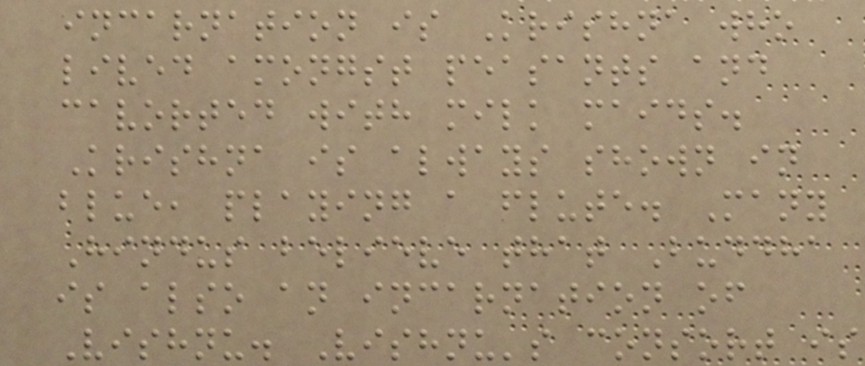incarnation is Krishna who
lived amongst peasants and
cavorted with milk maids.
Krishna is always shown in
blue, playing a flute. Many
Hindus believe that Buddha
is also an incarnation of
Vishnu. Vishnu's consort is
